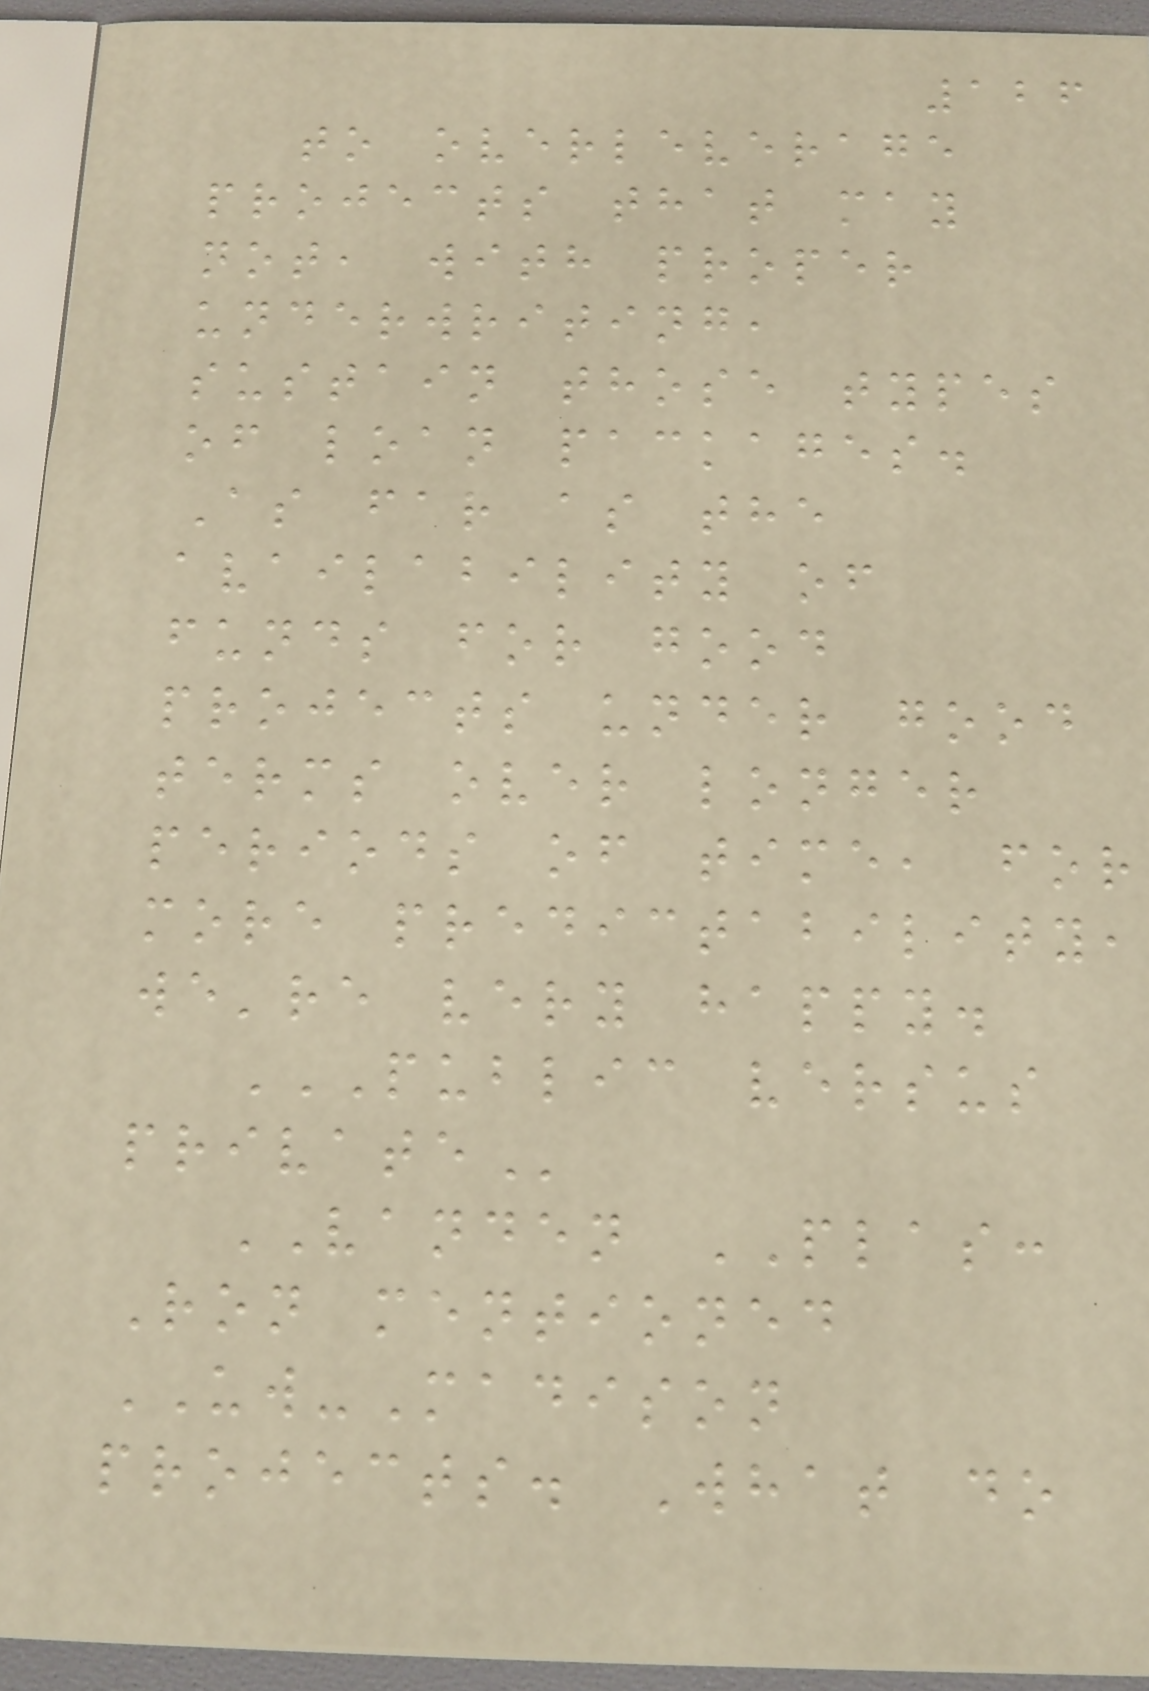126
to overleverage
projects that may
not, with proper
underwriting,
sustain those types
of loan packages.
As far as the
availability of
funds for good
projects under good
terms over longer
periods of time, for
more predictability,
we're very happy.
PUBLIC VERSUS
PRIVATE
VANDEN PLAS:
Ron mentioned
UW-Madison
projects. What do
